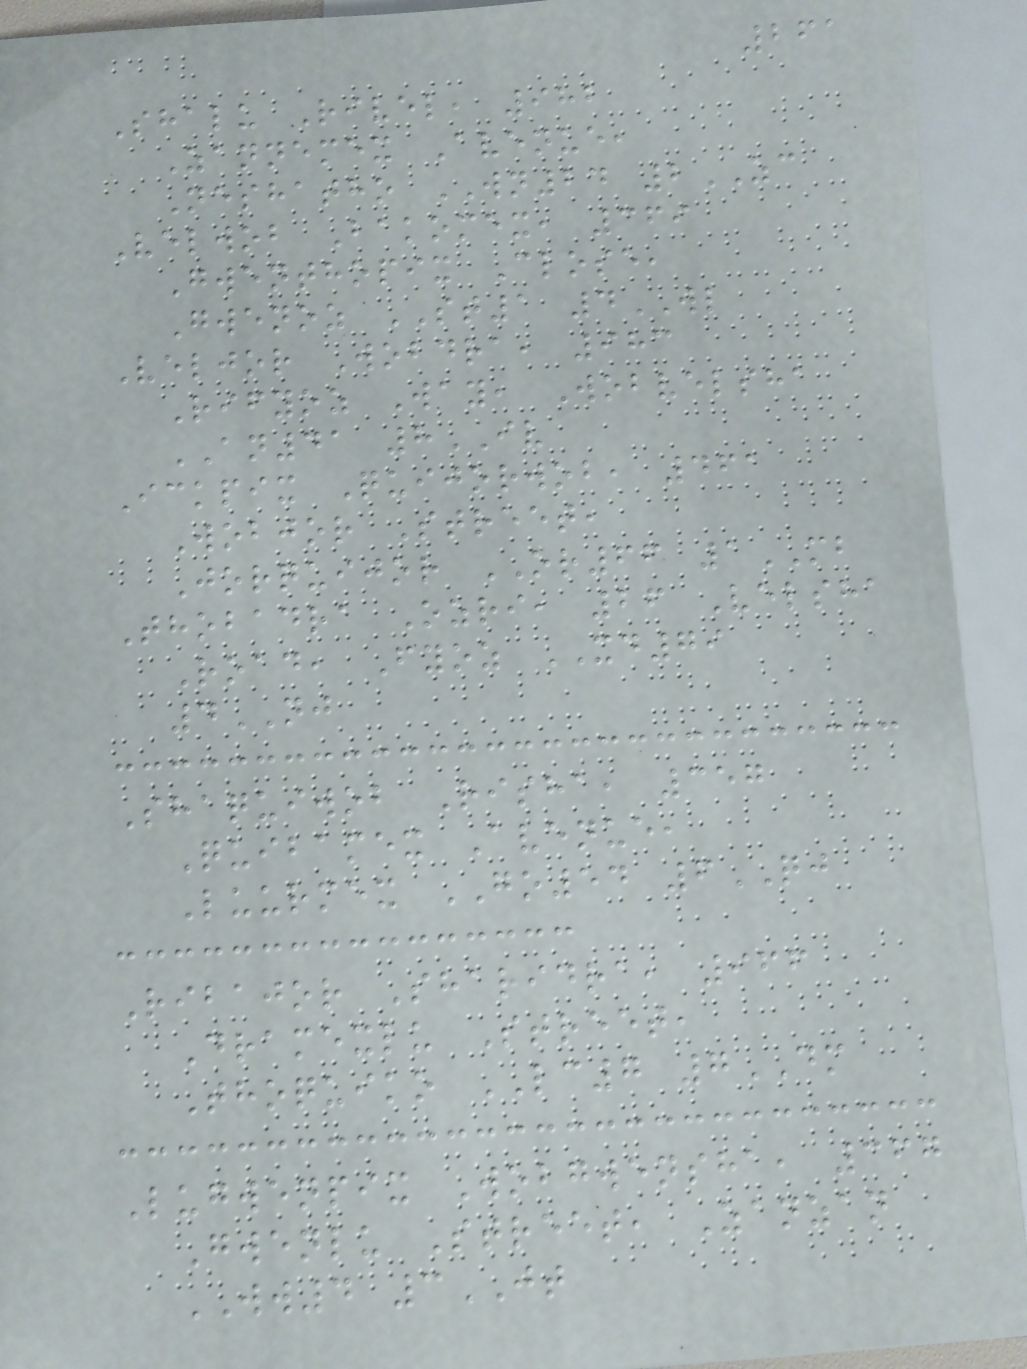261
Shalu Rivel, 982
Zannemex Avenue,
Neshatho WN24 2ZC
Velwob Bakomex, 369
Gwenthopix Close,
Gwenoz ST1 4WL
Veljor Wobdra, 983
Rifyoz Way, Wobvelsha
AN41 8IV
Ickpix Quijorwob, 461
Wobjor Street,
Jorquijor OR66 1MB
Thobadra Ozri, 26 Velsha
Road, Fyoz XD79
4NJ
Shaquiwob Risha, 357
Quibamex Avenue,
Luurmex GO54 6QJ
Ribajor Sharidra, 966
Dramexlu Street,
Thoquiko LC7 7DM
Lugwenpix Wobgwensha, 367
Gwenlu Street, Zanzan
WW4 3JT
